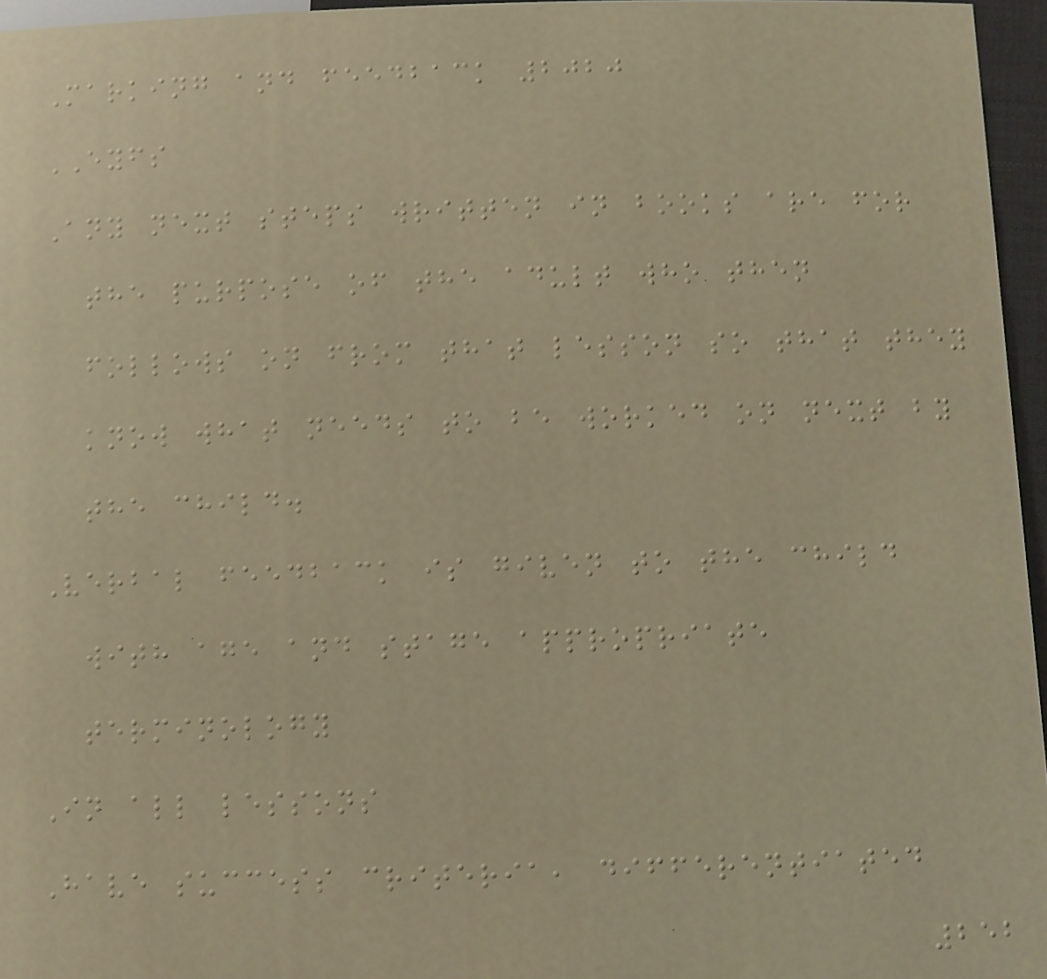Marking and feedback 2020
EYFS
Any next steps written in books are for
the purpose of the adult who then
follows on from that lesson so that they
know what needs to be worked on next by
the child.
Verbal feedback is given to the child
with age and stage appropriate
terminology
In all lessons
Have success criteria, differentiated
252
